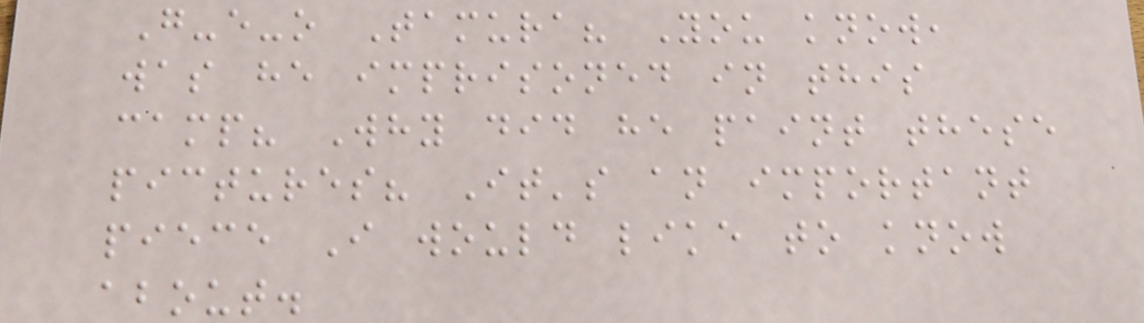G-e-o Tamura? You know,
was he imprisoned in this
camp? Why did he paint these
pictures? It's an important
piece I would like to know
about.
